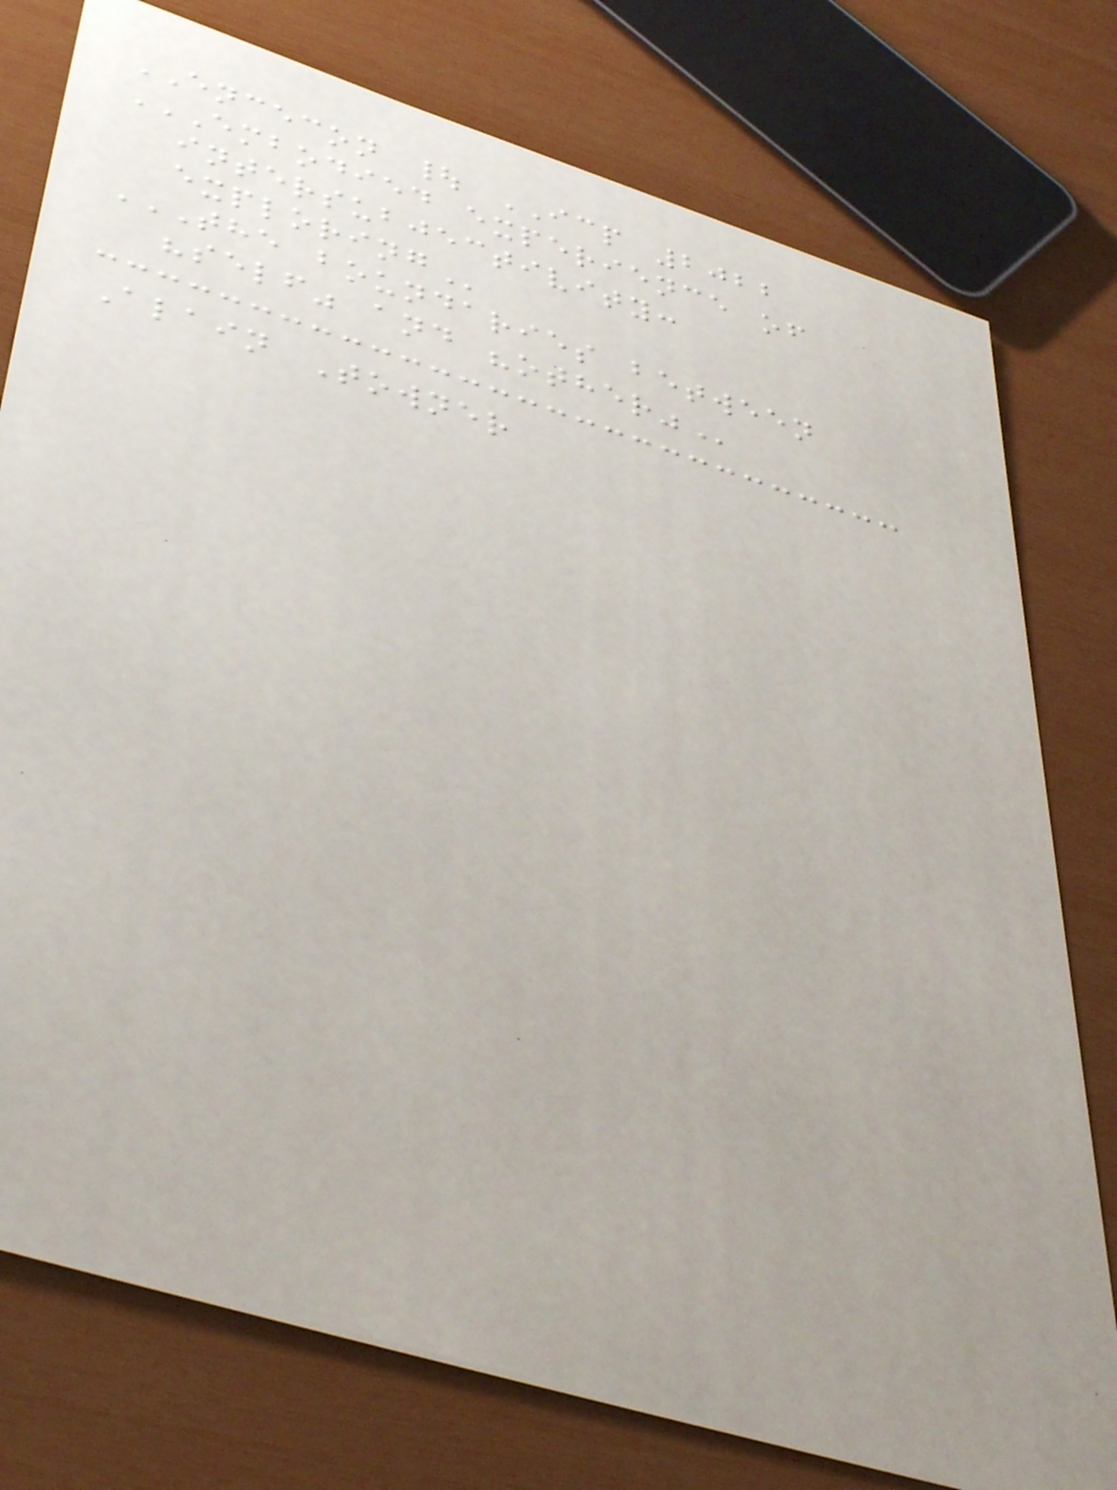ENCECON | ICP 2022
EMBODIED EXPERIENCE OF
INTERSUBJECTIVITY:
EXPLORING
THE BOUNDARIES BETWEEN
"SELF" AND "OTHER"
Alain Towner
